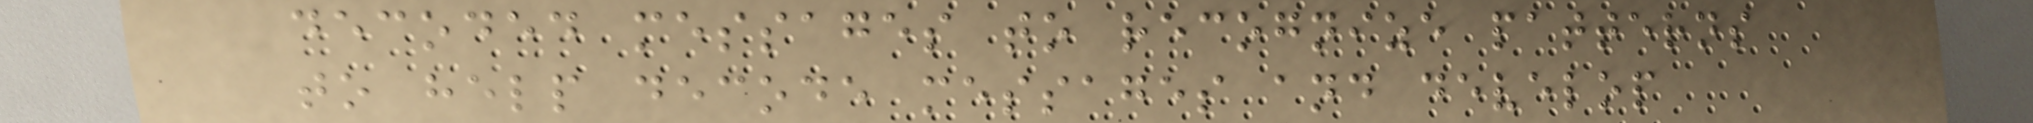decoded messages to recognize patterns
to help decode messages and develop
